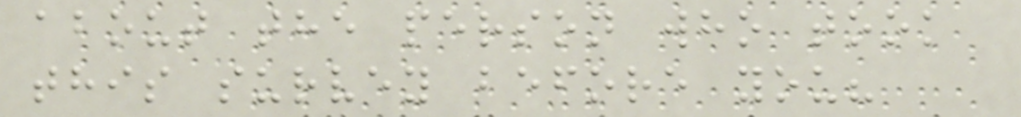about the person who took
this survey before you?
